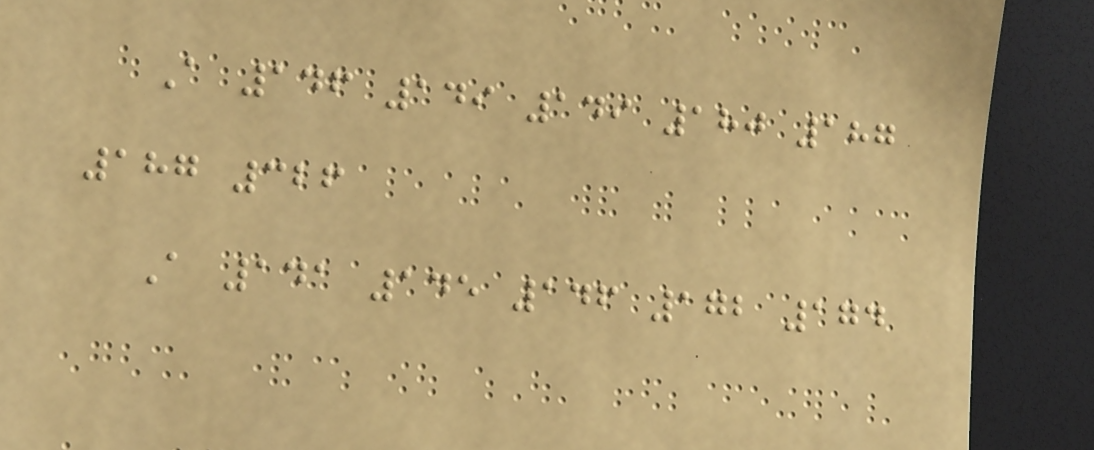A 146 149 149 180 187
187 326
A 141 145 146 172 174
